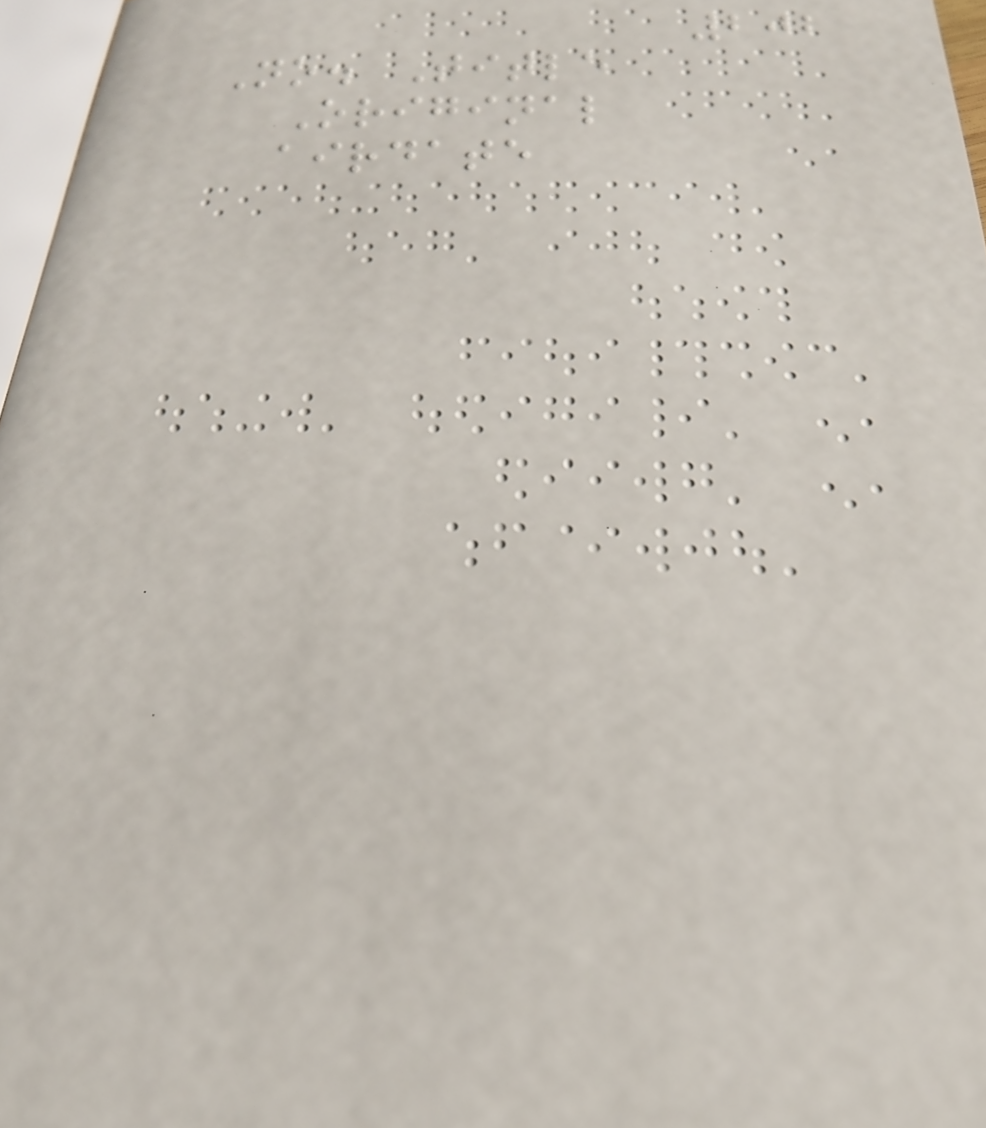202
No. Title
Original
airdate
